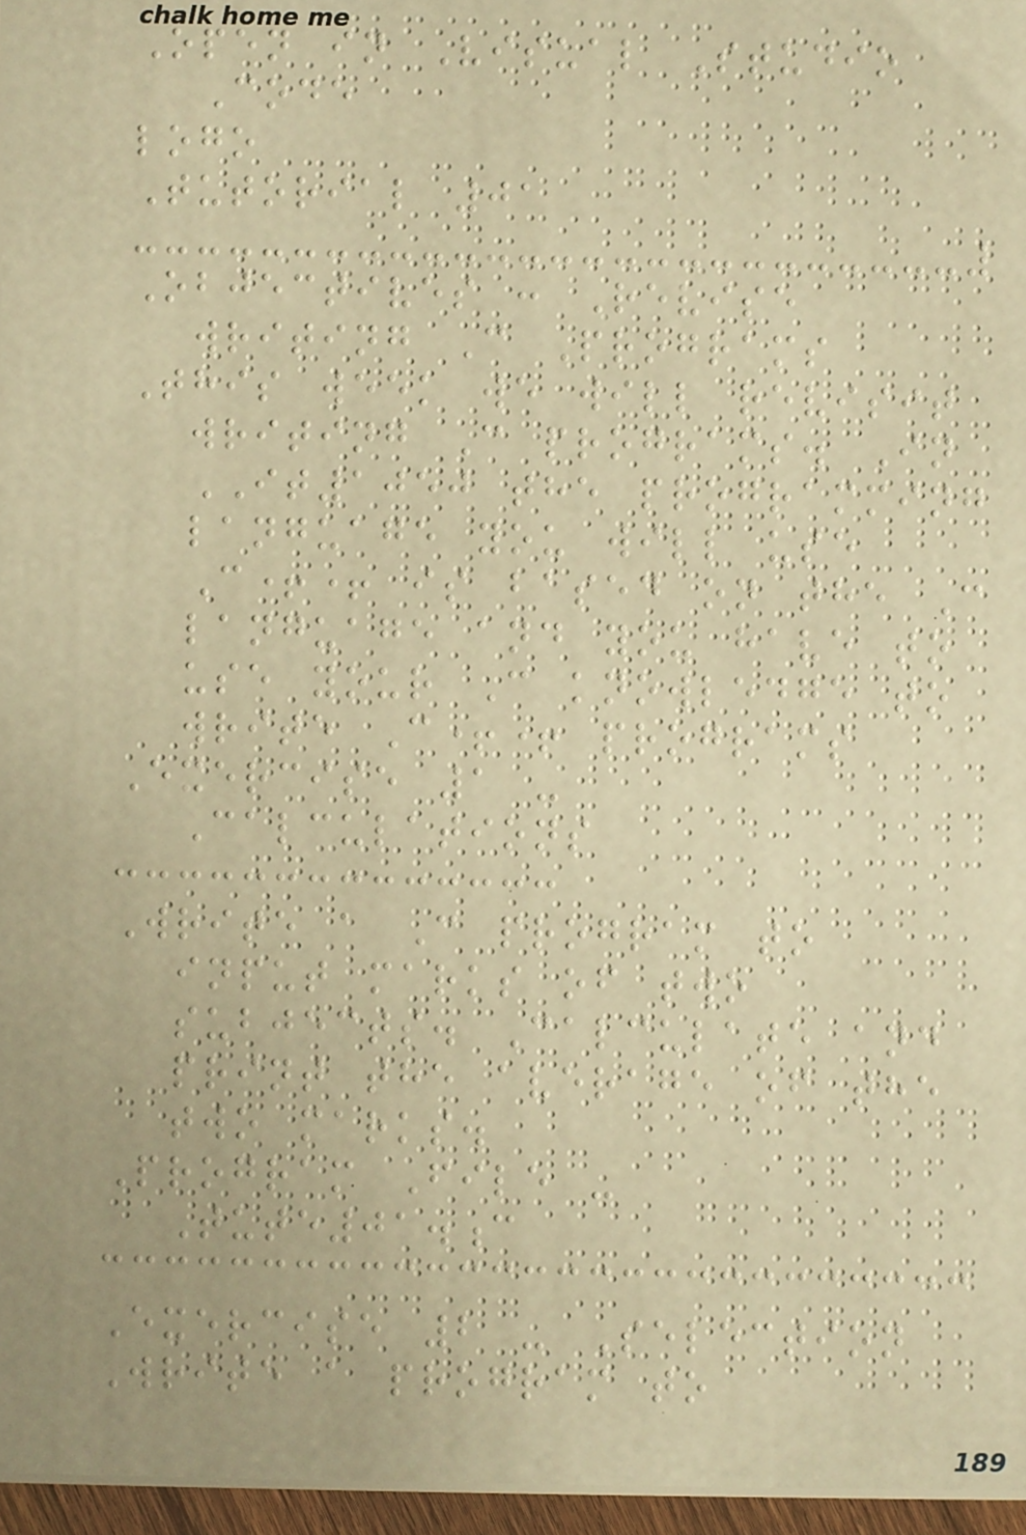Open in Visual Studio
Code
logo
Tutorial 01
Objectives : Revise
writing C Programs
This week we will revisit
writing C programs. In
IT1050 the programming
language you will use
C++ is based on the C
language and you have to
use your C knowledge to
write C++ programs
Exercise 1 -
Calculations
Write a C program to
input marks of two
subjects. Calculate and
print the average of the
two marks.
Program File -
Tute01.c
Exercise 2 - Selection
Write a program to
